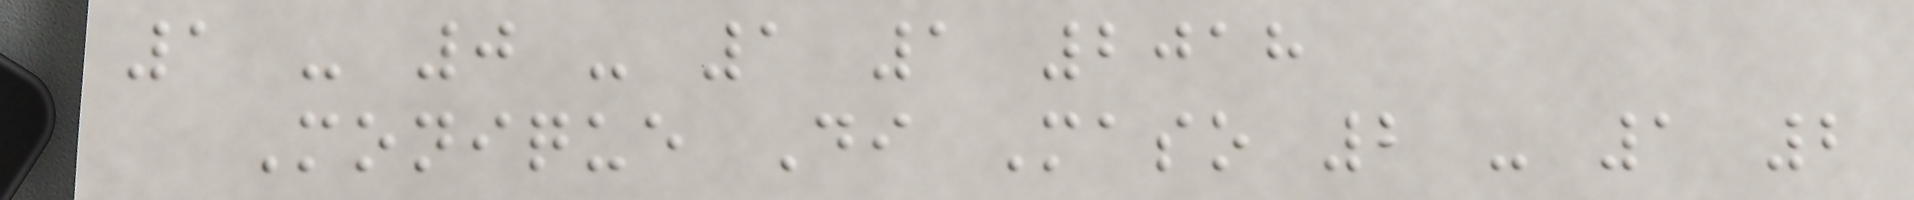1 - 0 - 1 1 2018
Monique Di Maso 2 - 1 2
